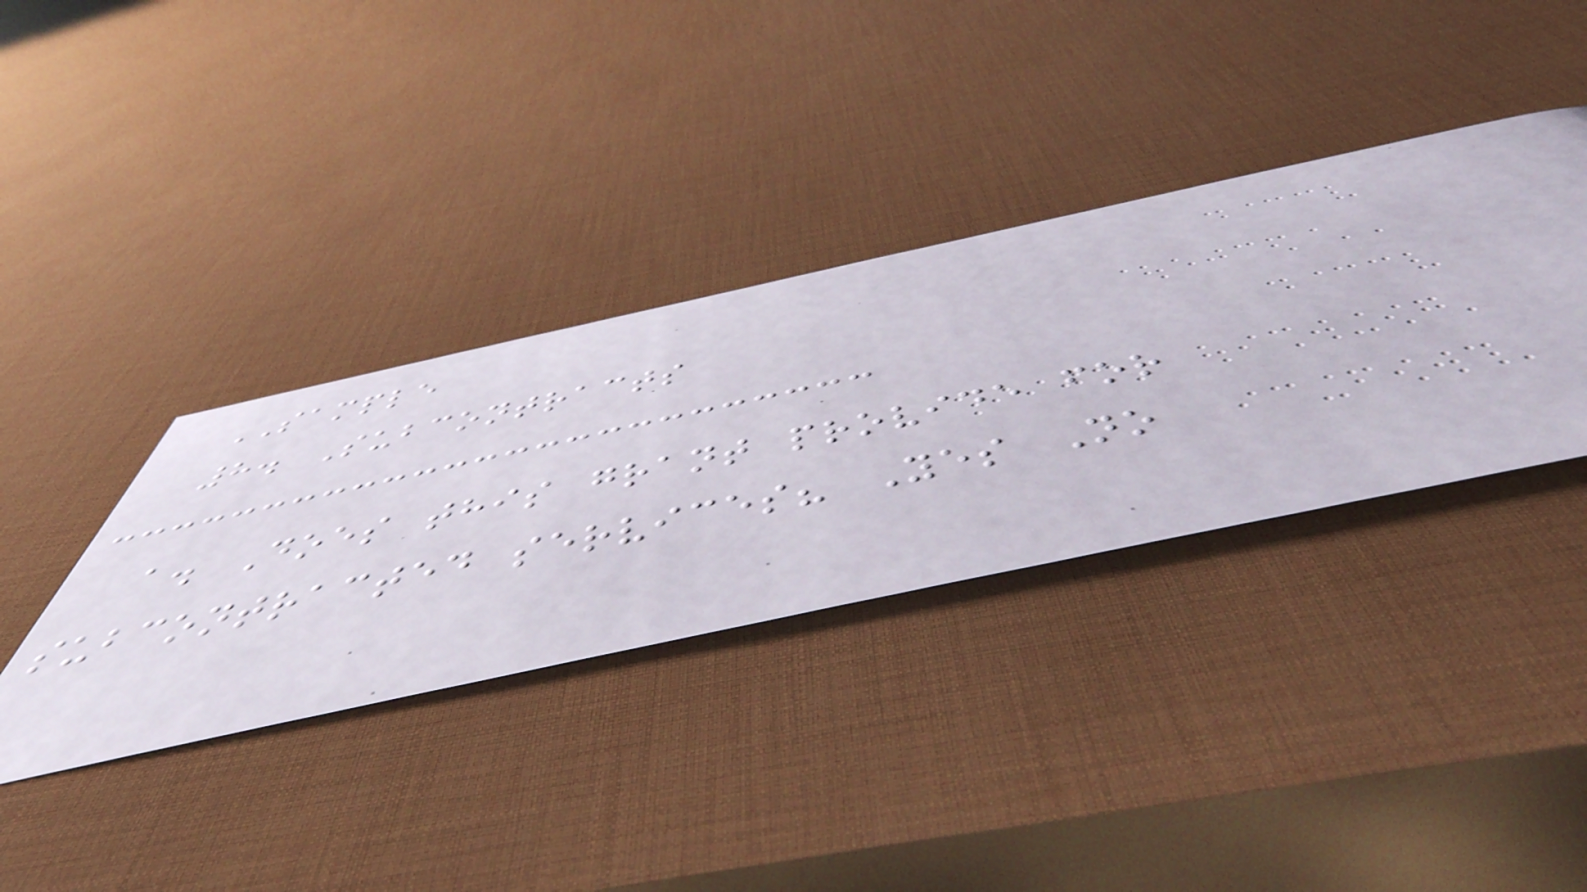SAMPLE
8. Subcontracts
a. Does this grant provide for
subcontracted services? Yes No
